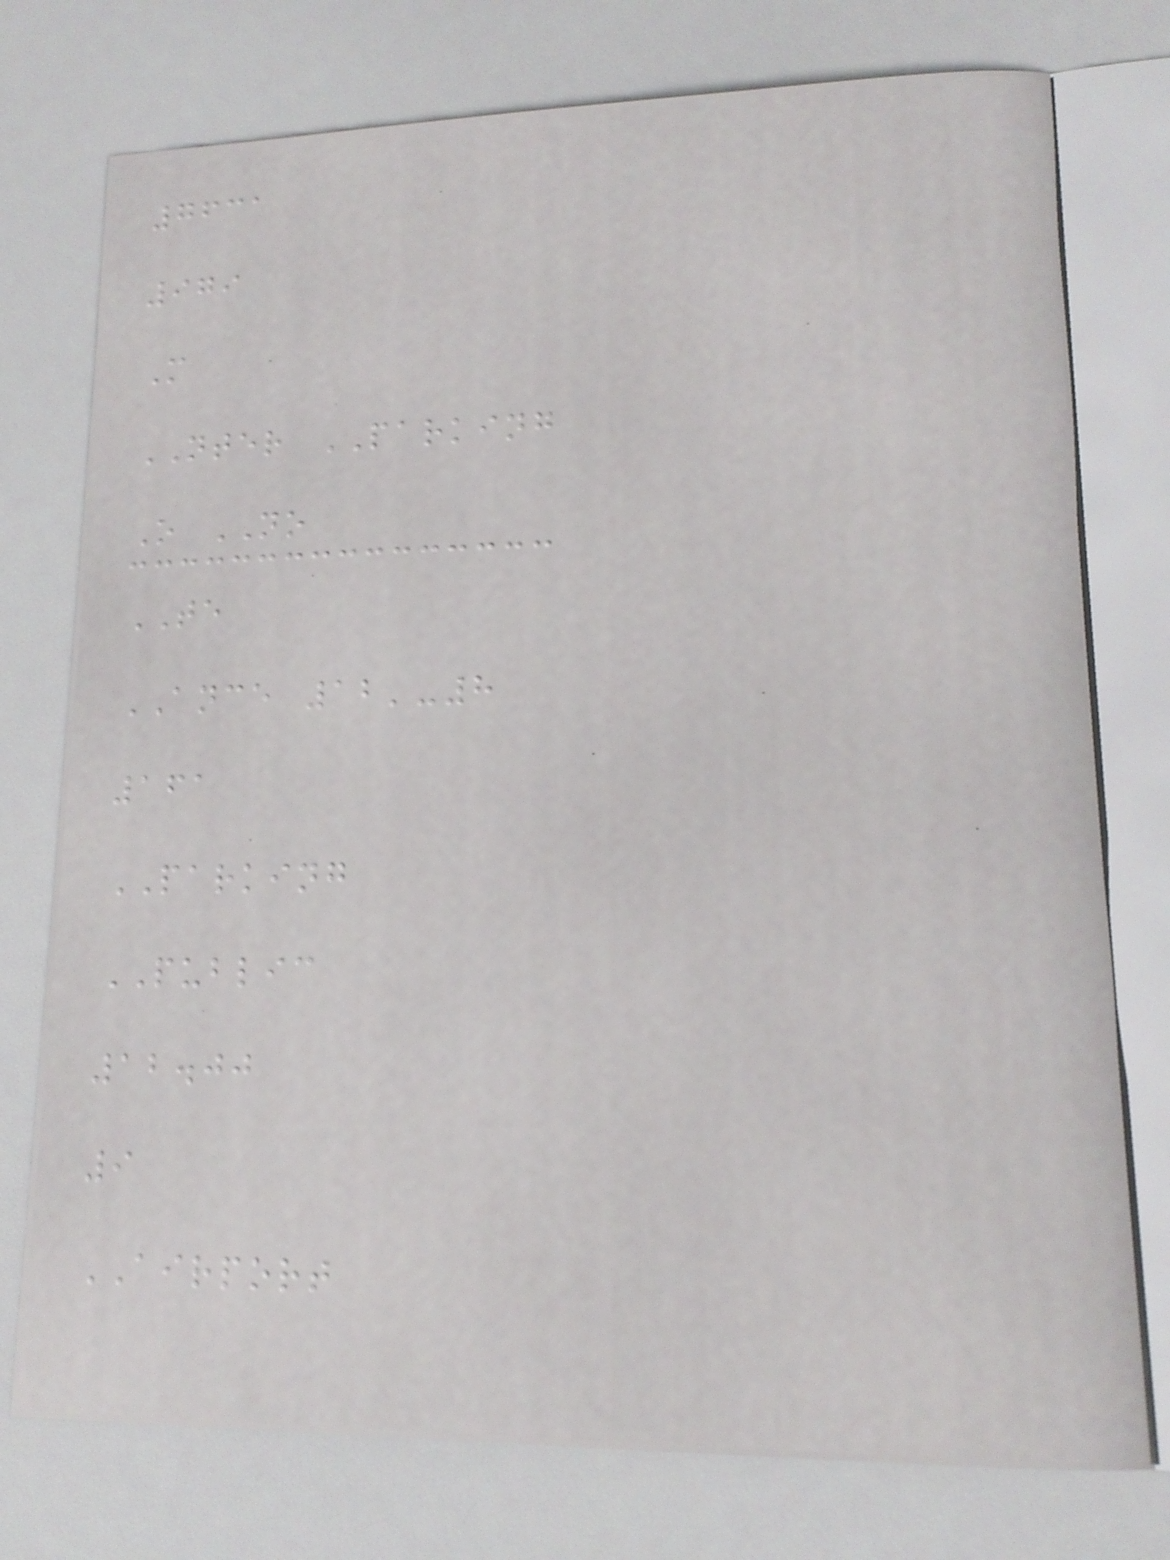7631
979
M
NTER PARKING
O NO
TE
ANCE 12'-8
161
PARKING
PUBLIC
12.00
9
AIRPORT
